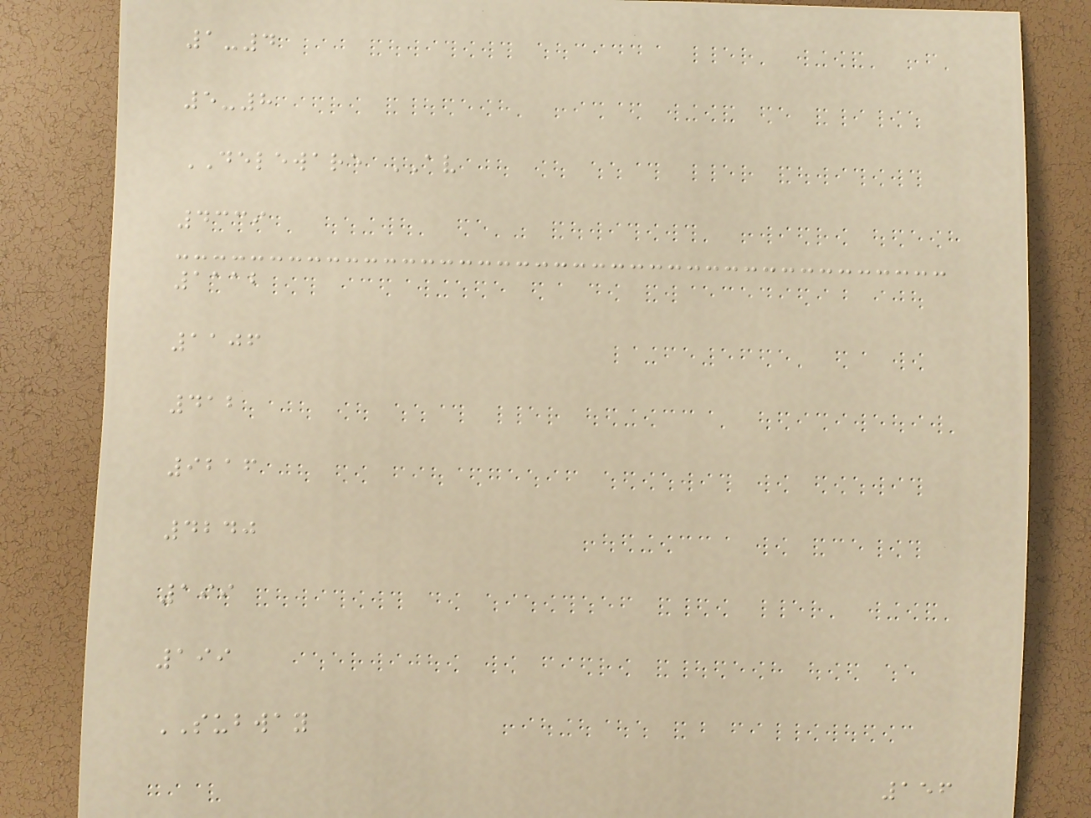1-4
5-8
DELEWARE AV
4339
1112
1106
412
9216
4240
199
199
SUBWAY
156
